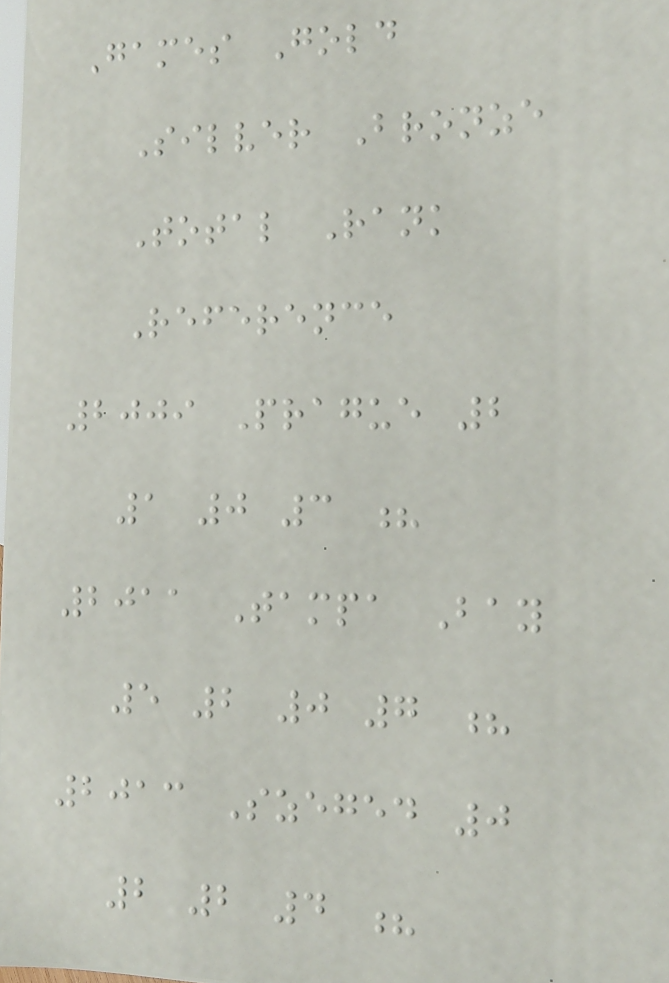Games Gold
Silver Bronze
Total Rank
Reference
2009 Prague 2
1 0 3 ?
2011 Tampa Bay
5 2 0 7 ?
2013 Szeged 0
2 2 4 ?
